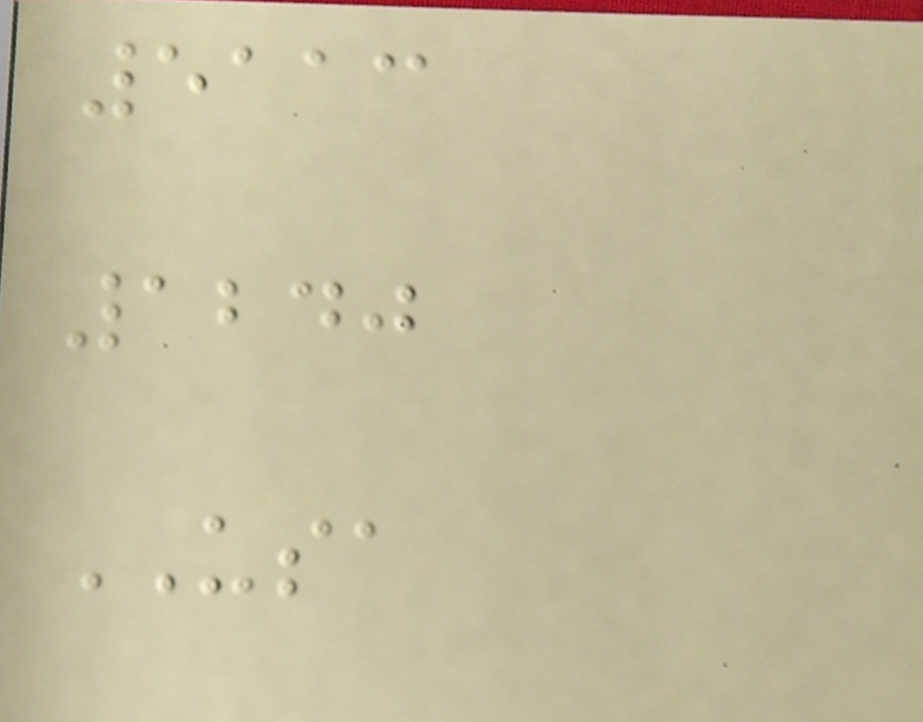5113
1240
USA
